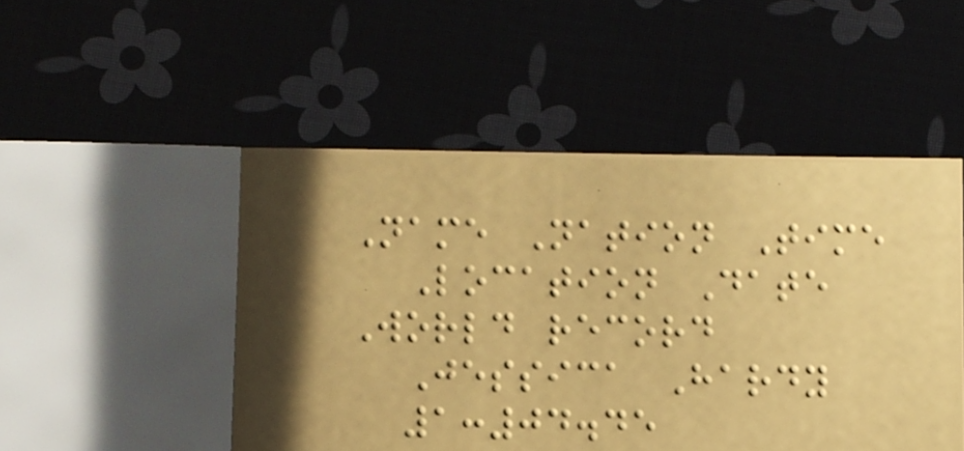Name Nation Time
Location Date
World record
Jessica Hardy
1:04.45
